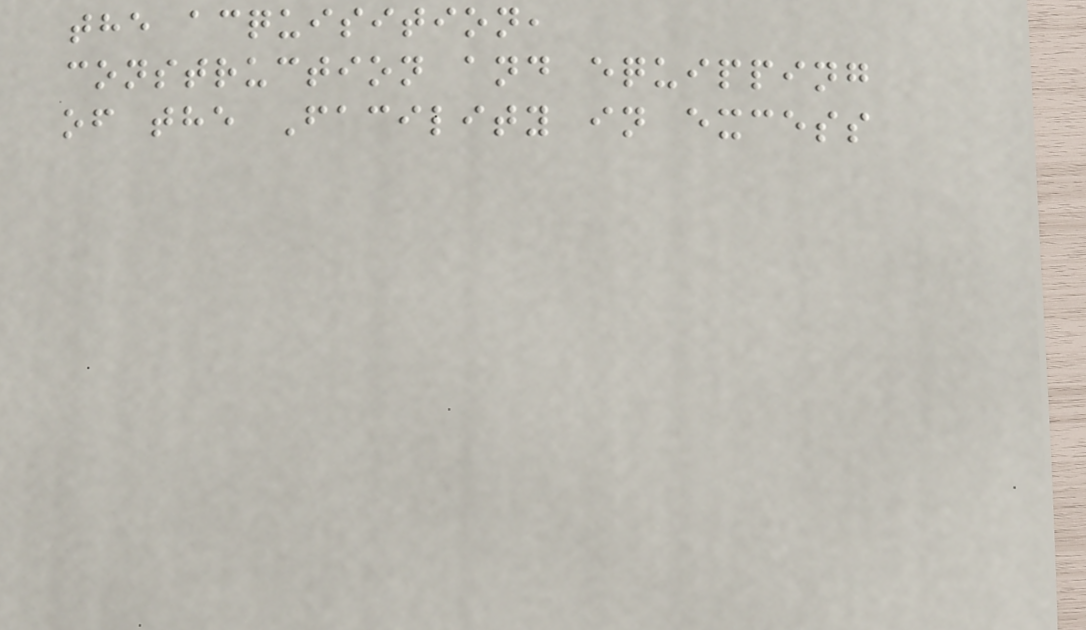the acquisition,
construction and equipping
of the Facility in excess
